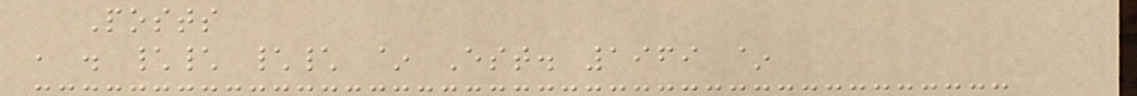Posts
, . \\ \\ ~ Est. 1969 ~
